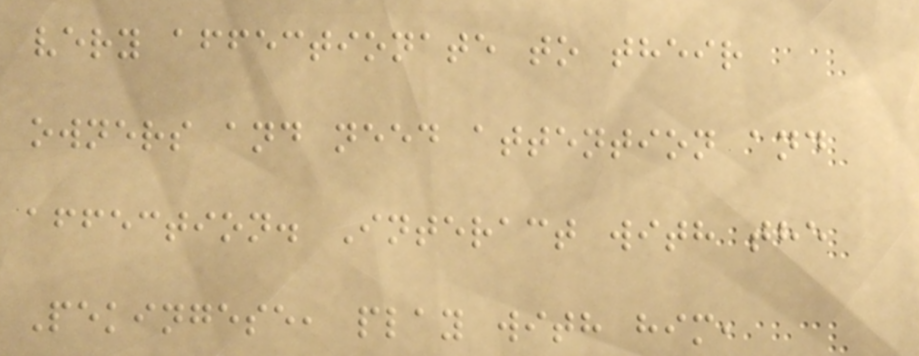very affectionate to their
owners and need attention and
affection. Interact with the
Pekingese, play with him,
